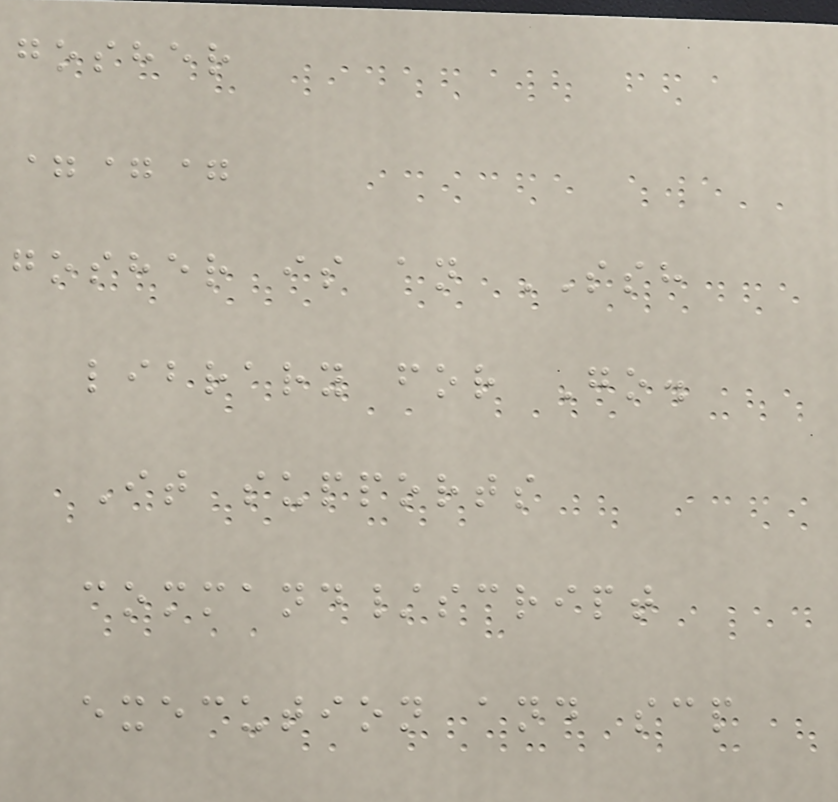gosher
===
gosher is an SSH
library for Go.
It supports
command/script
execution and scp
